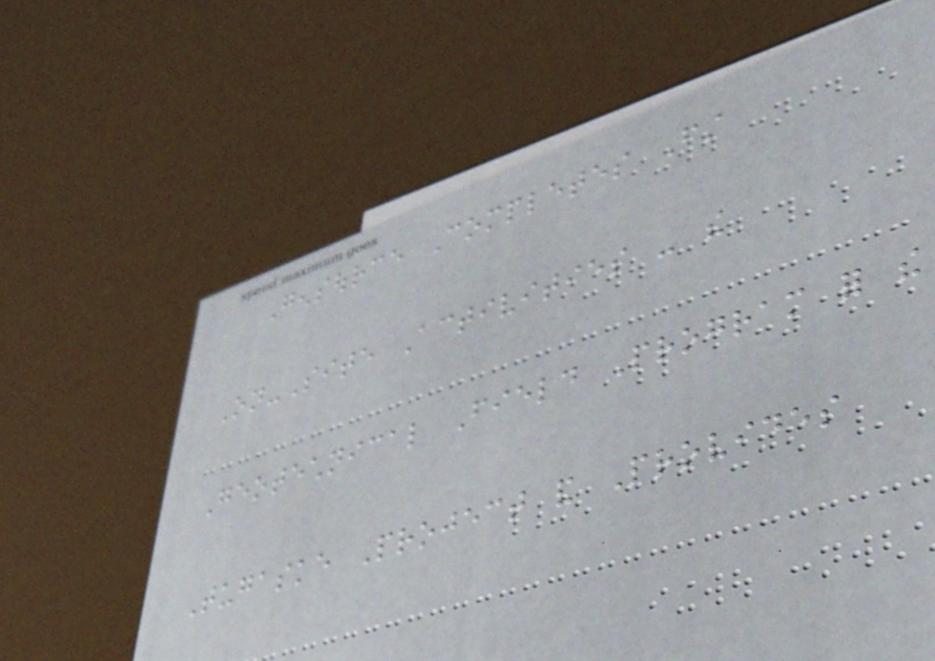Gensource Completes First
On-Site Activities - the
Geotechnical Field Program for the
Tugaske Project and Provides
